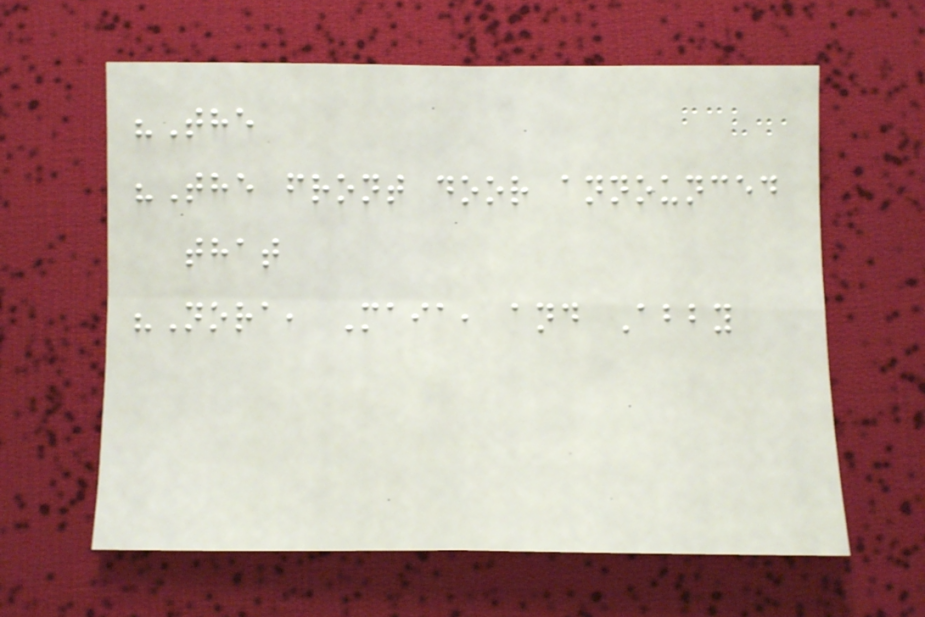"The
"The front door announced
that
"Nora, Maia, and Abby
